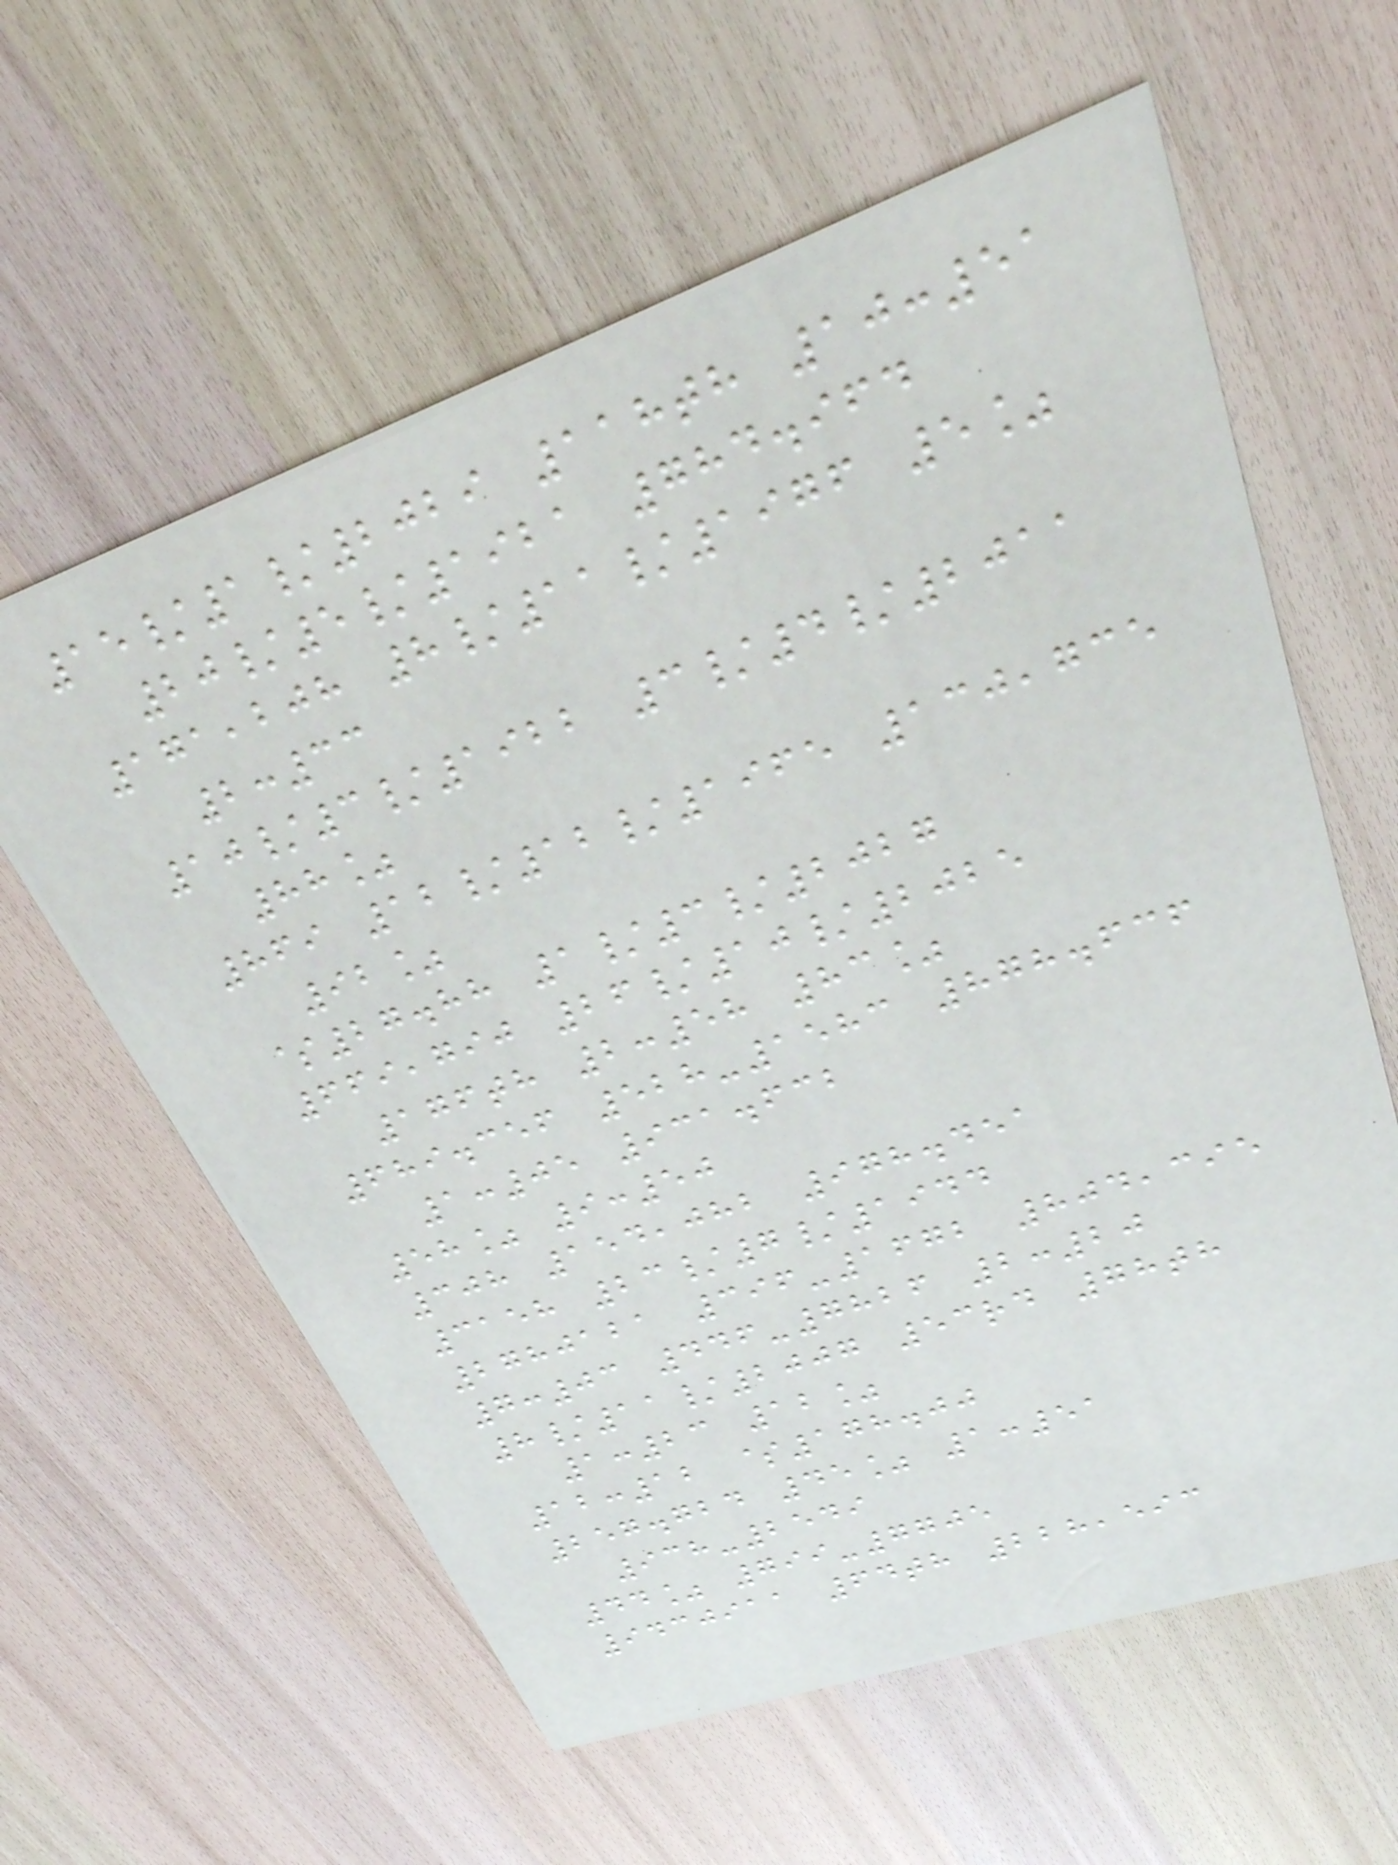15/1/2029 118th 10:51
20/5/1921 784.964
171,208 8/11/1976 5%
2:33
10/3/1922 3/4/2011
88%
869 12/12/1965 130,735
92%
$27.88 1/3/2027
669,790 26/10/2025
176th 2:58 83%
689.356 528-1583 878.636
1:05 931.632
58% 9:50
308 154,082 978.451
3158 23/7/1944
2780121 396-1672 804,395
7:03 446-7826 2:20
8/11/2007 53rd 78th
1:23 12%
12:12 $178.00
257.724 45% 1:51
938-2549
44% 799-7705
9430911 64th 228,593
